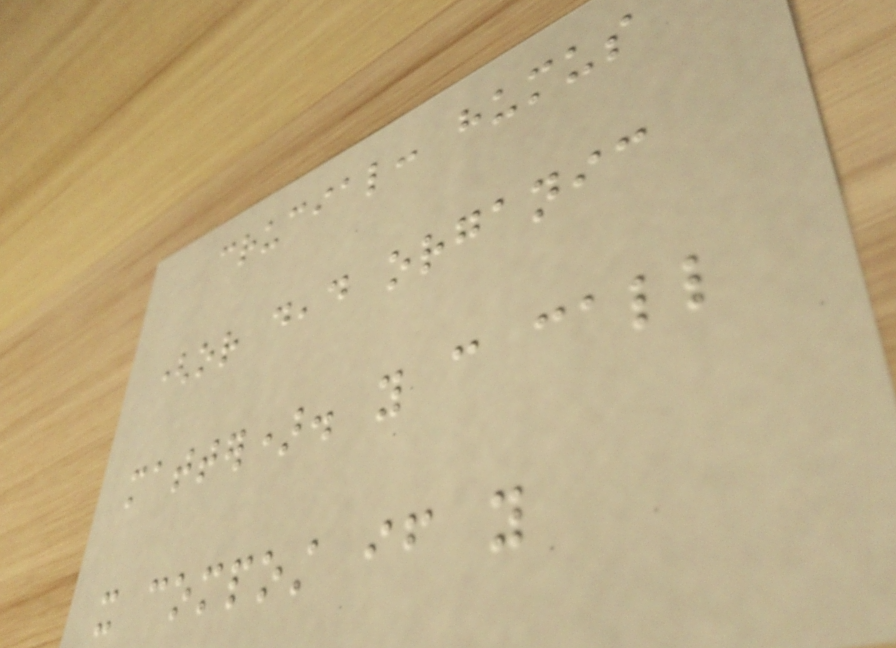crucial: humus
(or dead organic
matter). you can call
it compost if you
